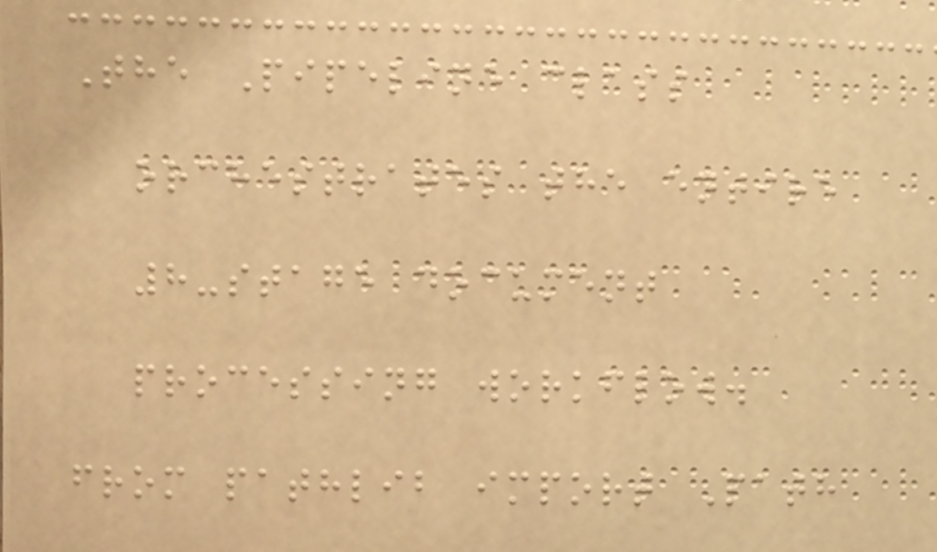The Pipeline class
orchestrates the entire
8-stage document
processing workflow.
from pathlib import Path
